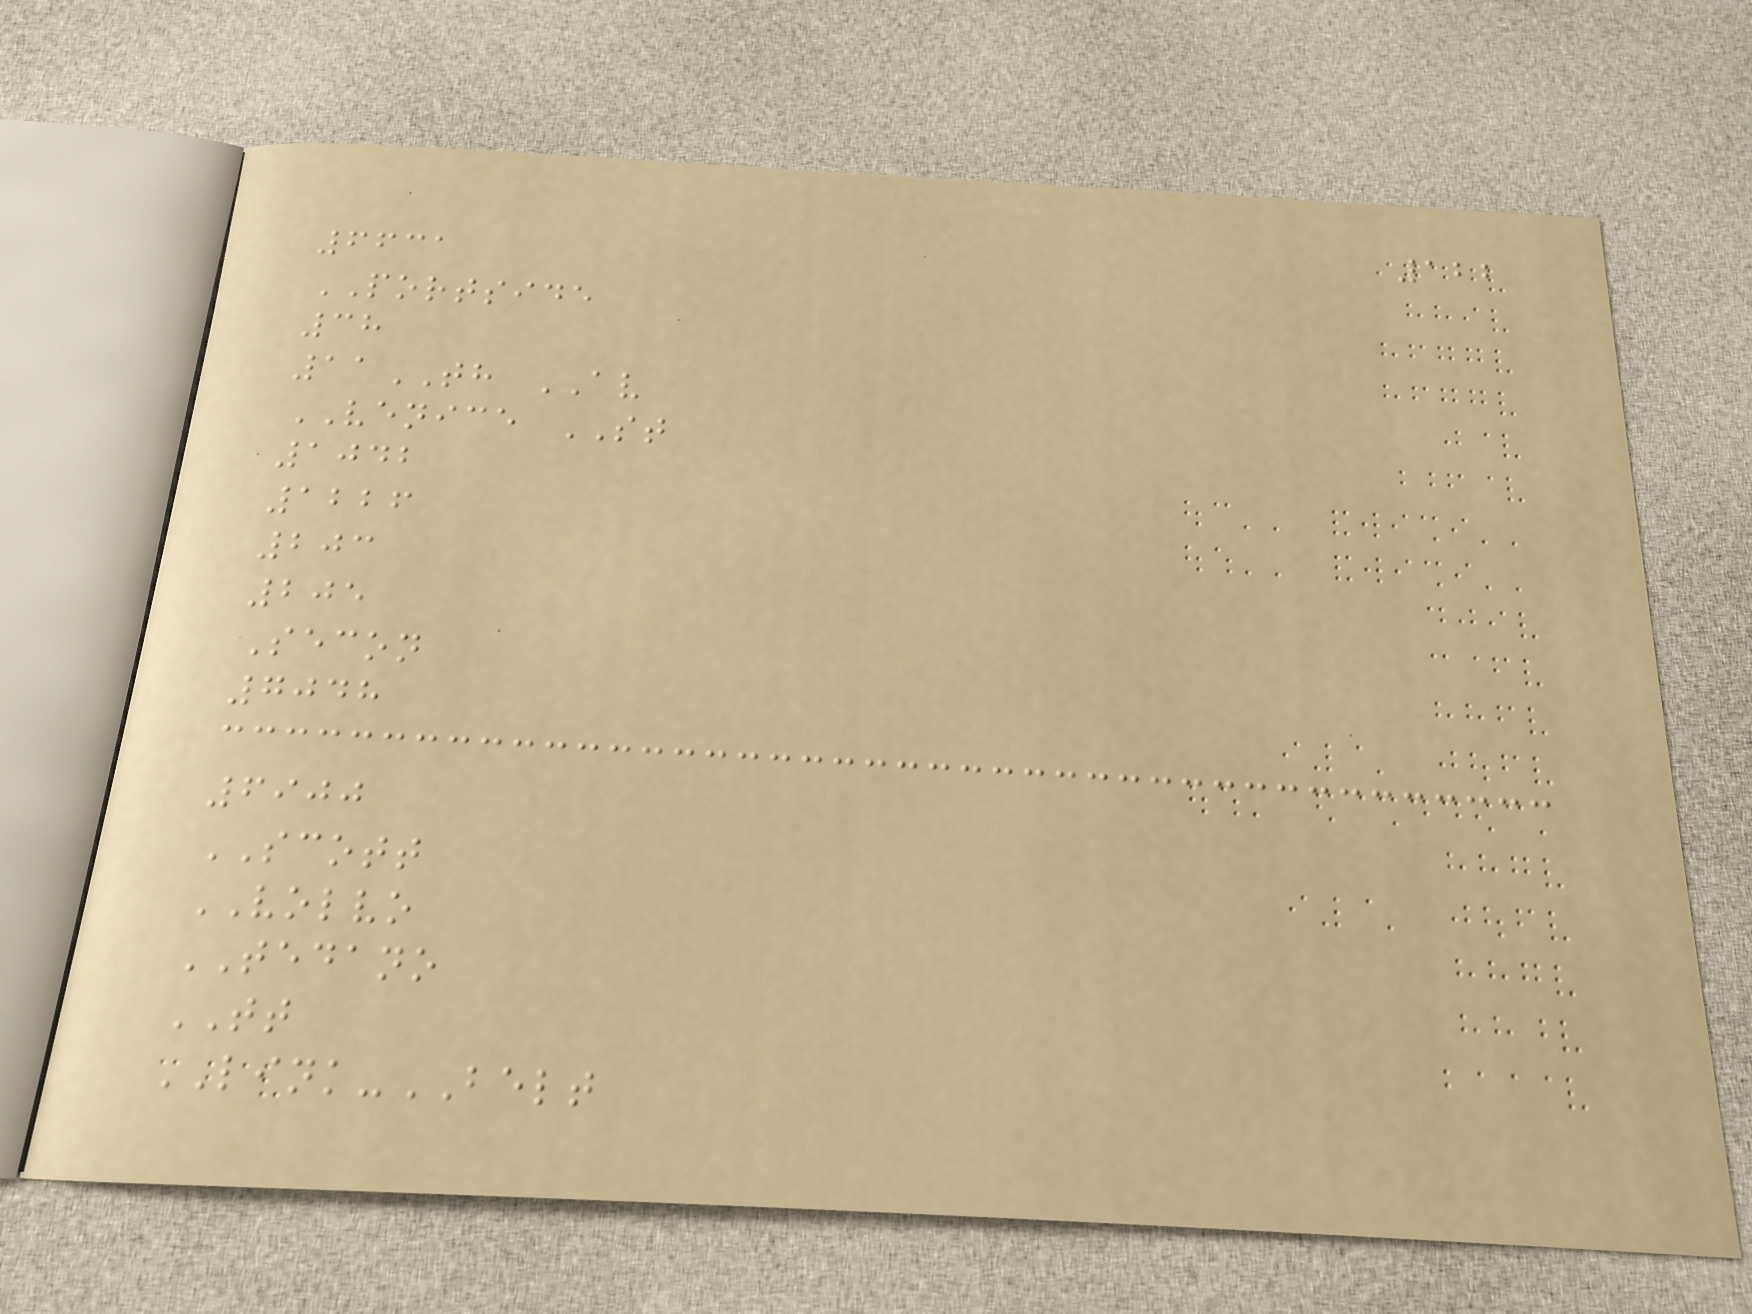122
6631
PORTSIDE
38
11TH AV
VENICE ST
1042
1226
203
205
Secon
7048
6900
SCOTT
VOLVO
TEDANO
TT
LINK-BELT
